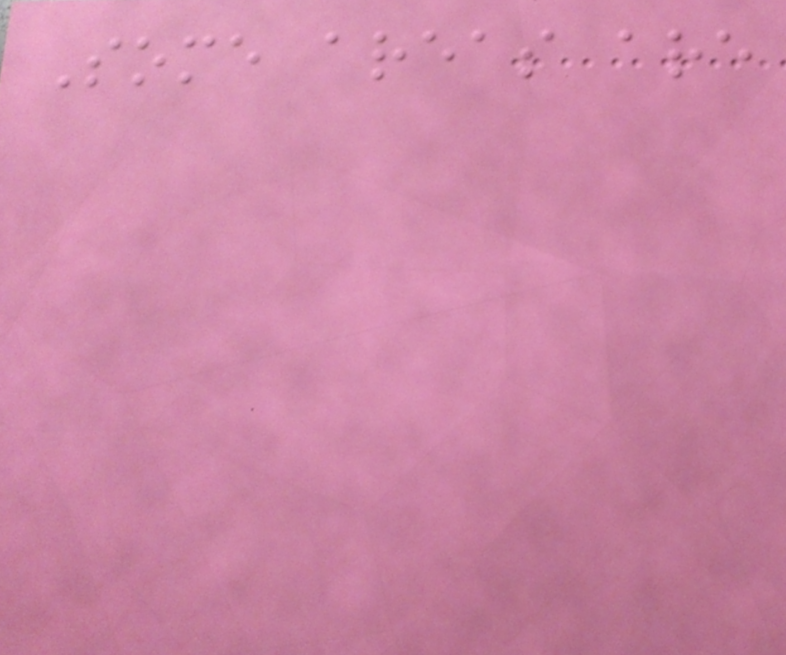Some areas are
